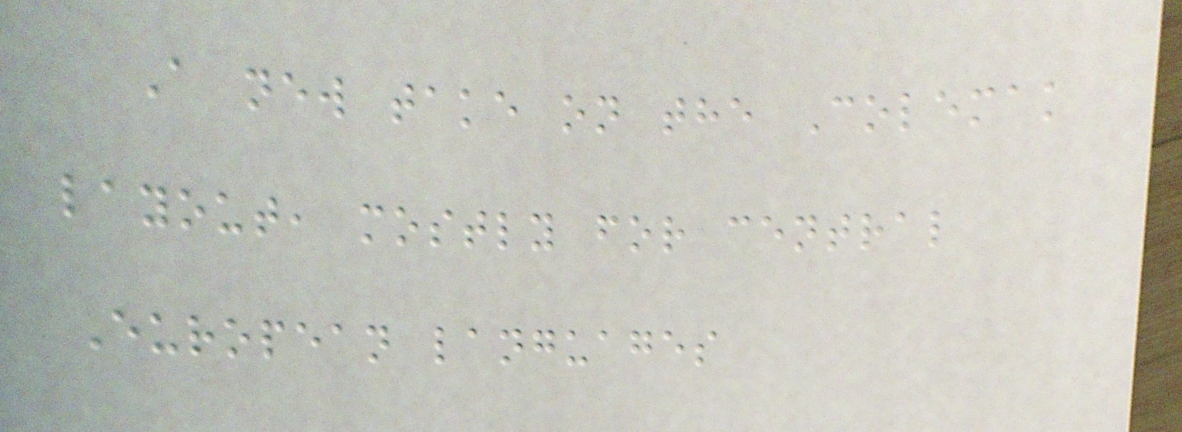A new take on the Colemak
layout, mostly for central
European languages
